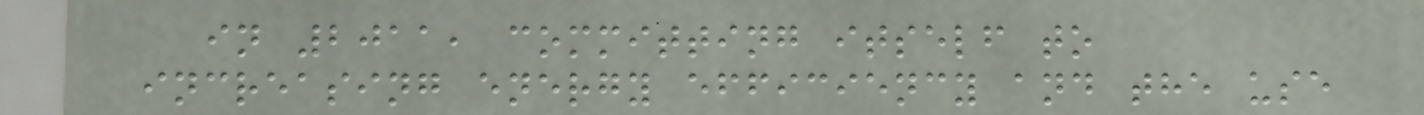in 2011, committing itself to
increasing energy efficiency and the use
